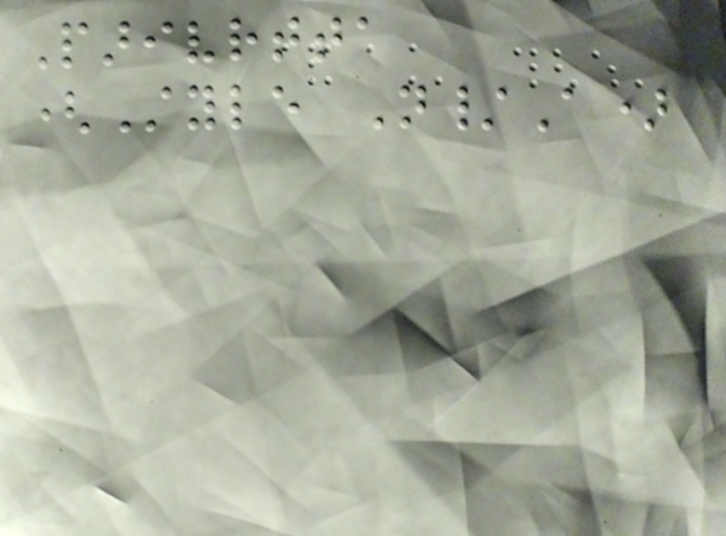Parivrtta
(Style N/A)
